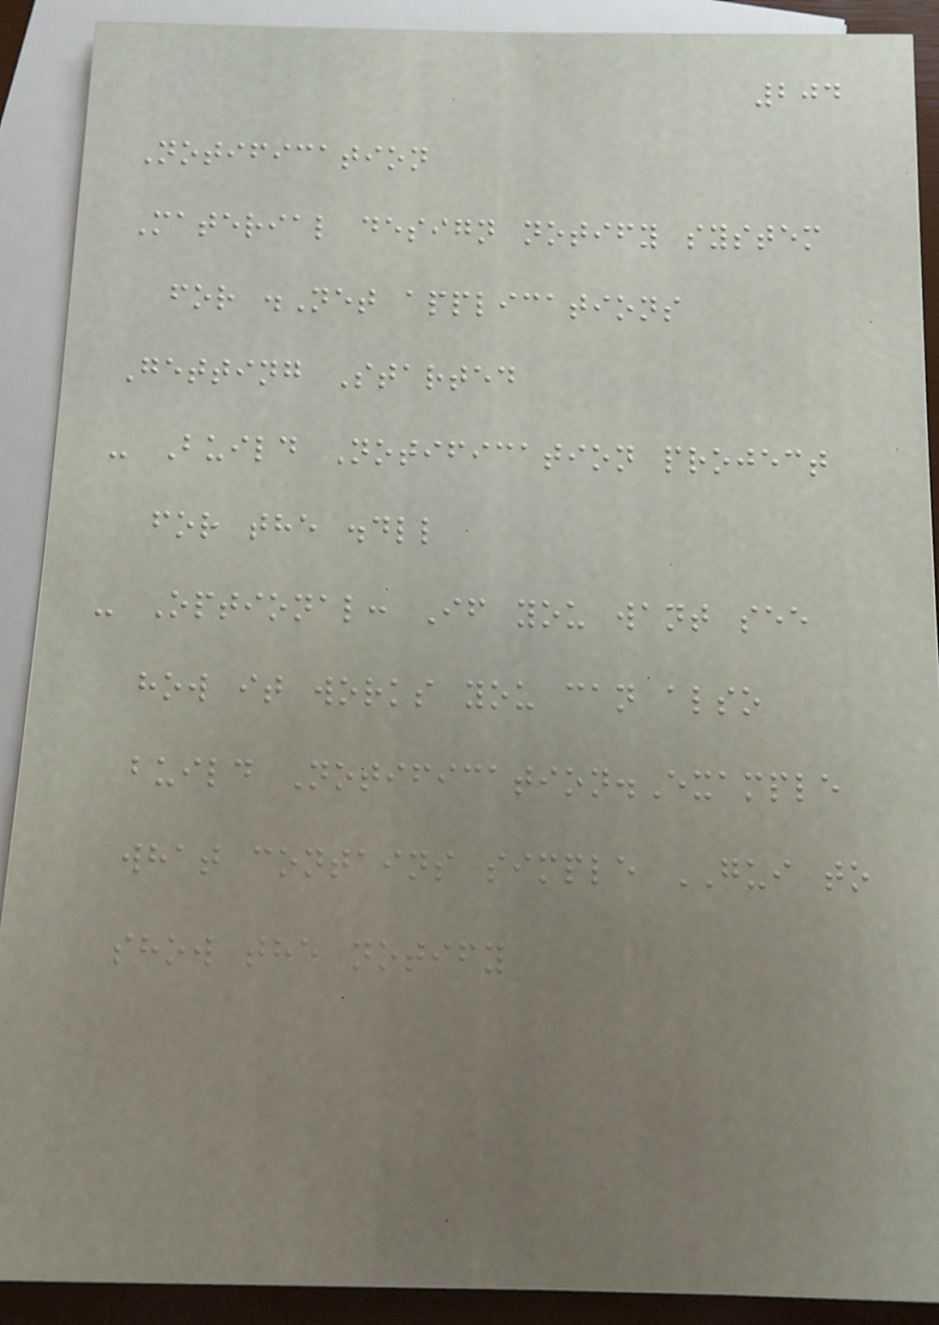204
Notification
Material design notify system
for .Net applications
Getting Started
- Build Notification project
for the .dll
- Optional: If you want see
how it works you can also
build Notification.Example
what contains simple GUI to
show the notify
